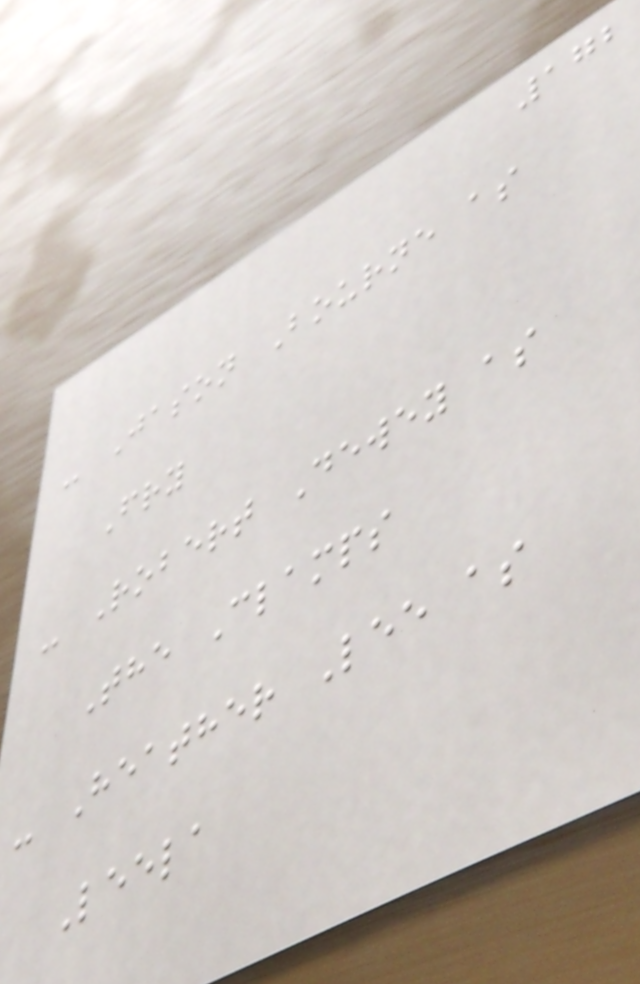172
- Jason Bourne as
Fry
- Robert Dewey as
The Clamps
- Heather Lee as
Leela
